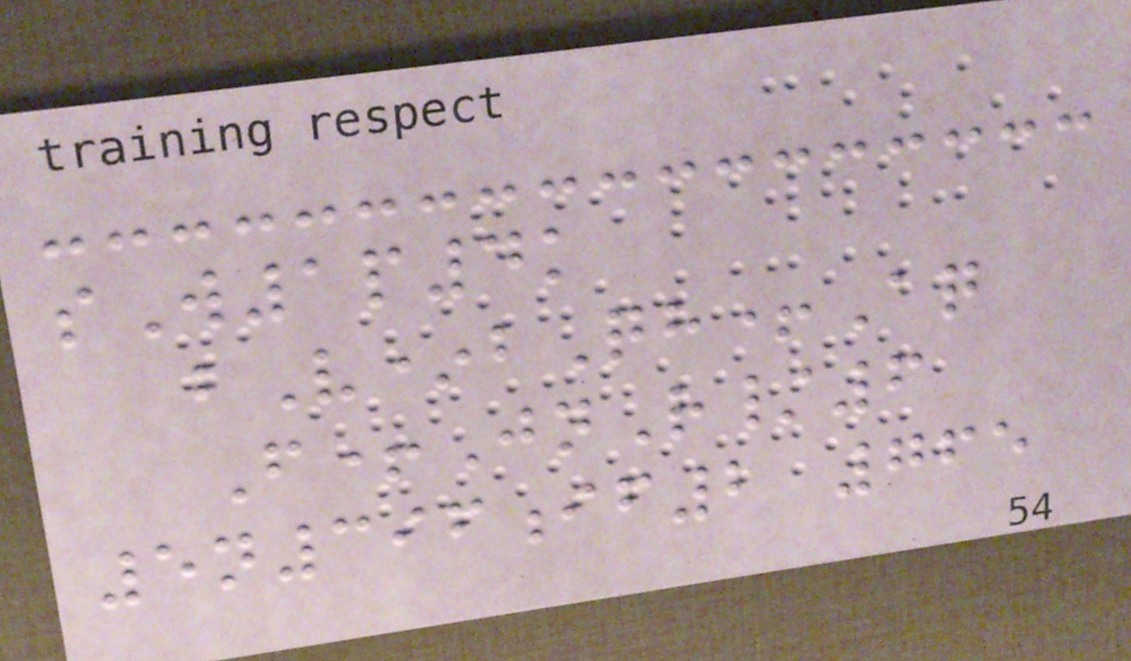sW1p4k
bV*bQh+Aq
F+JnR/6
5n396if2 765
